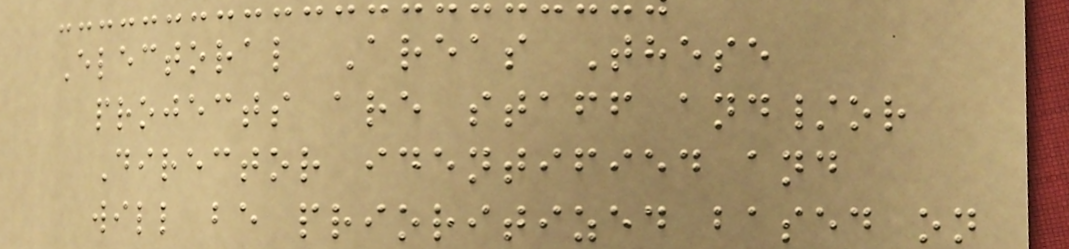Electoral Areas These
projects are staff and/or
Director identified and
will be prioritized based on
